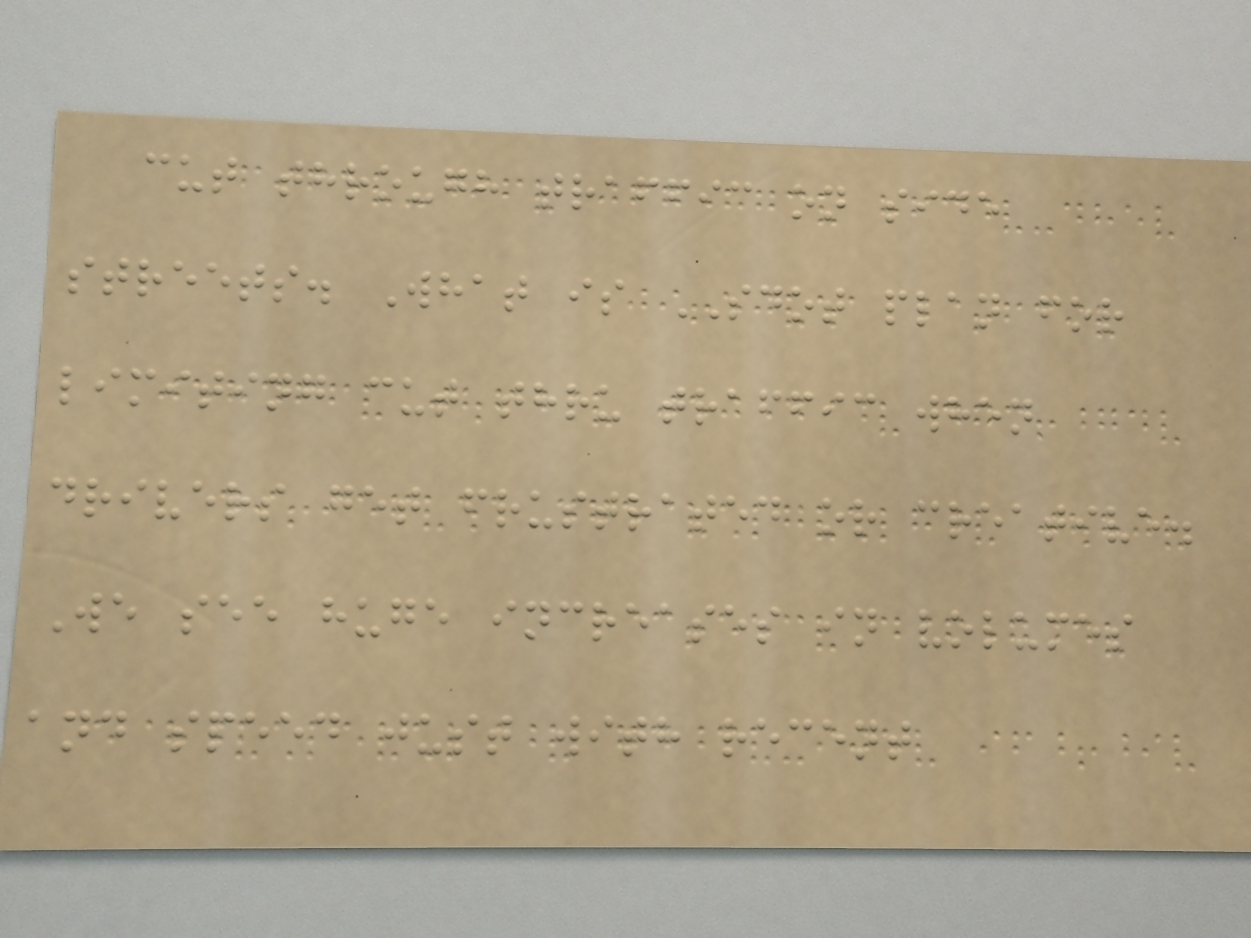cut through traffic on side
streets. What is SDOT plan for
limiting cut thru traffic when
drivers get frustrated or creative.
We see huge increases in volumes
and speed just with recent
